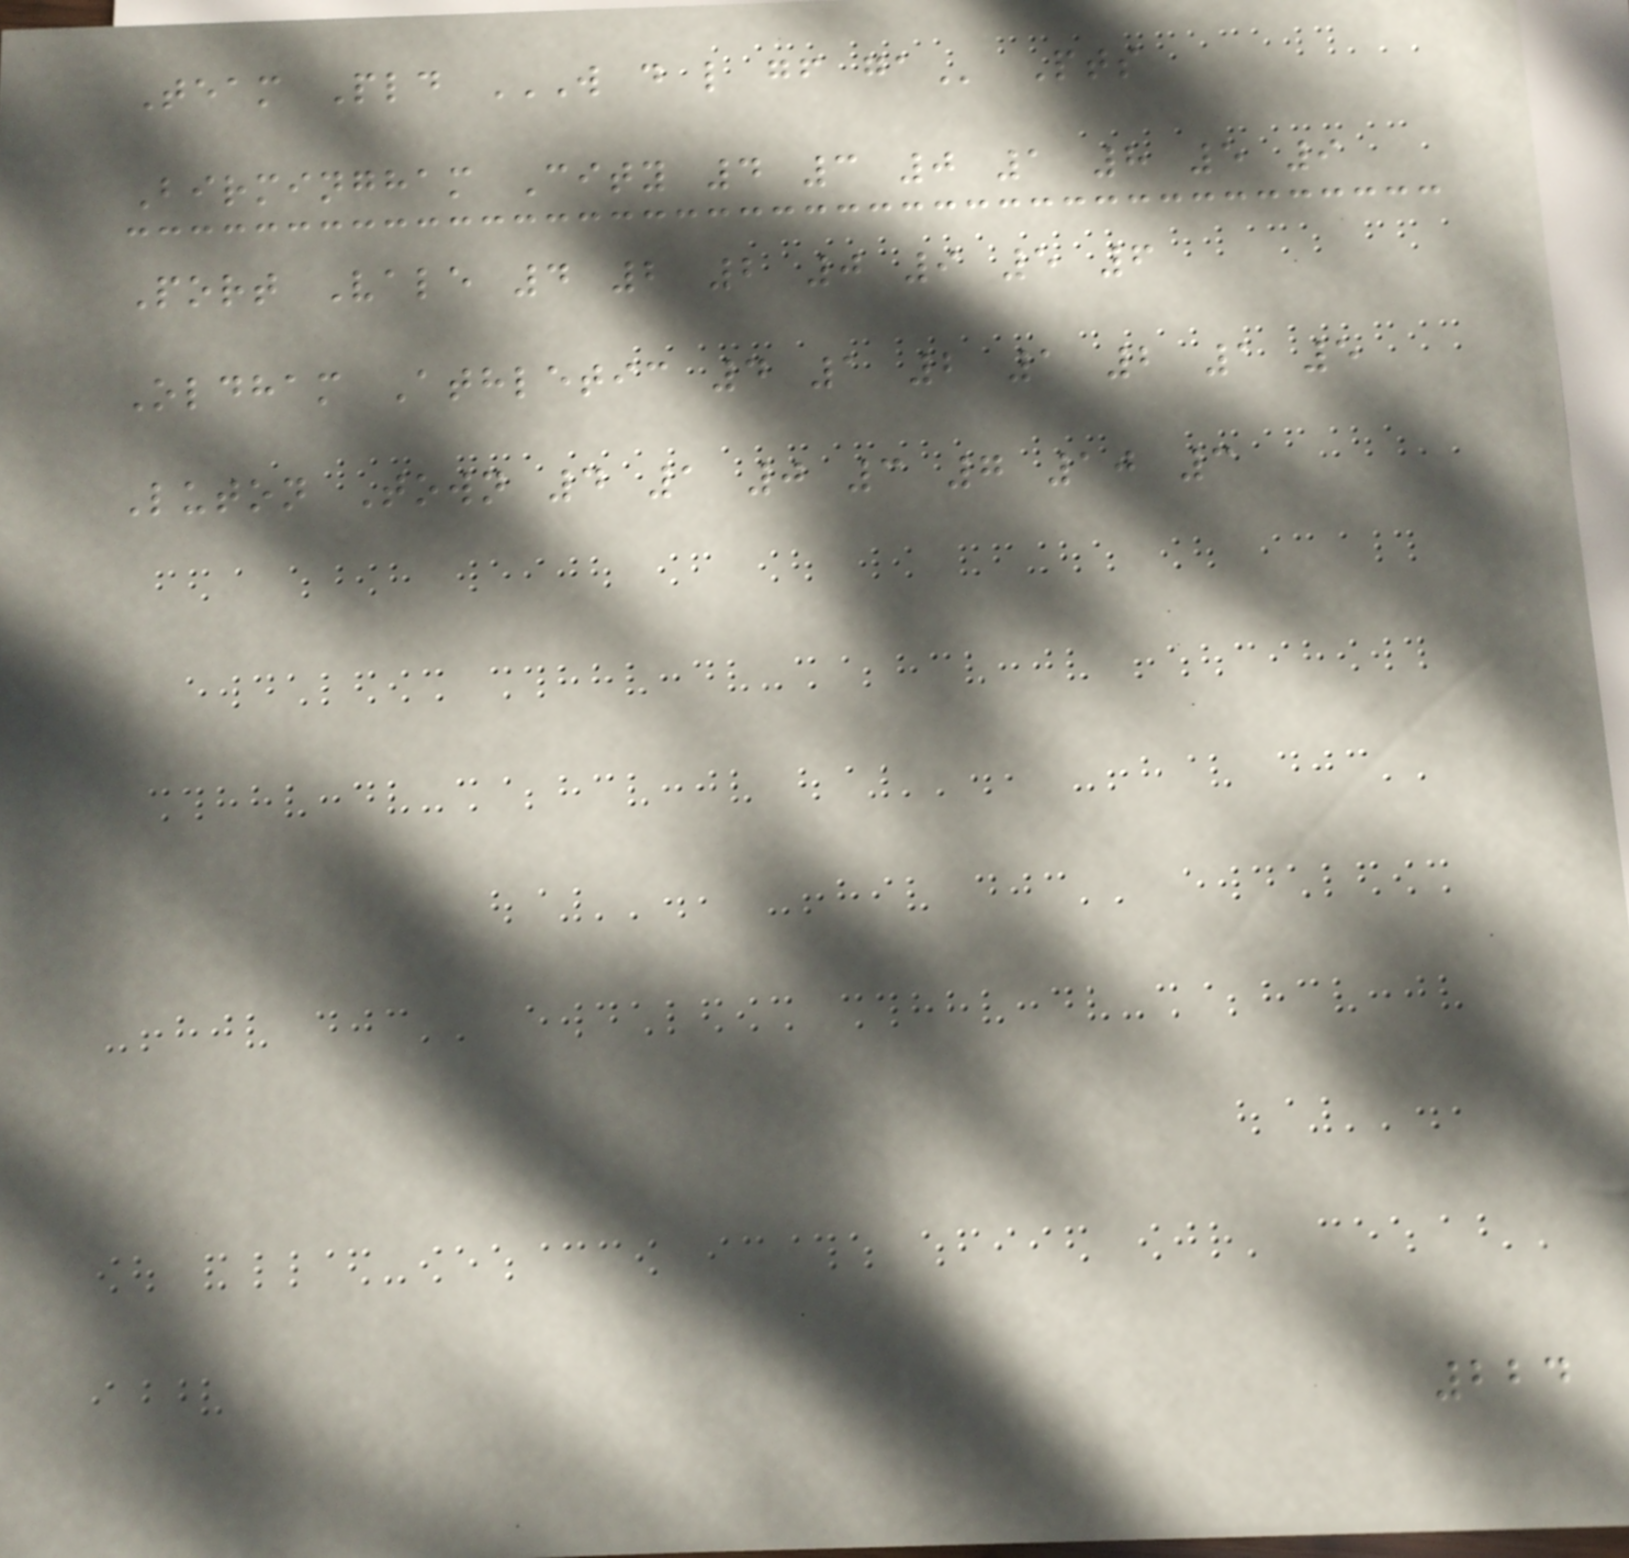Team Pld W D L GF GA Pts
Birmingham City 4 3 0 1 8 5 9
Port Vale 4 2 2 0 9 5 6
Oldham Athletic 4 1 2 1 2 1 5
Luton Town 4 1 0 3 7 10 3
224
